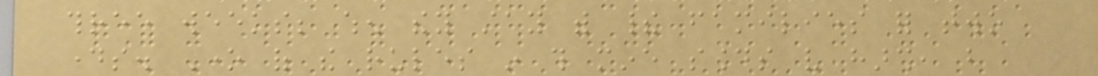three weeks; when they stay with their families for two
days. One of the rules in this mine sounds very harsh, but
